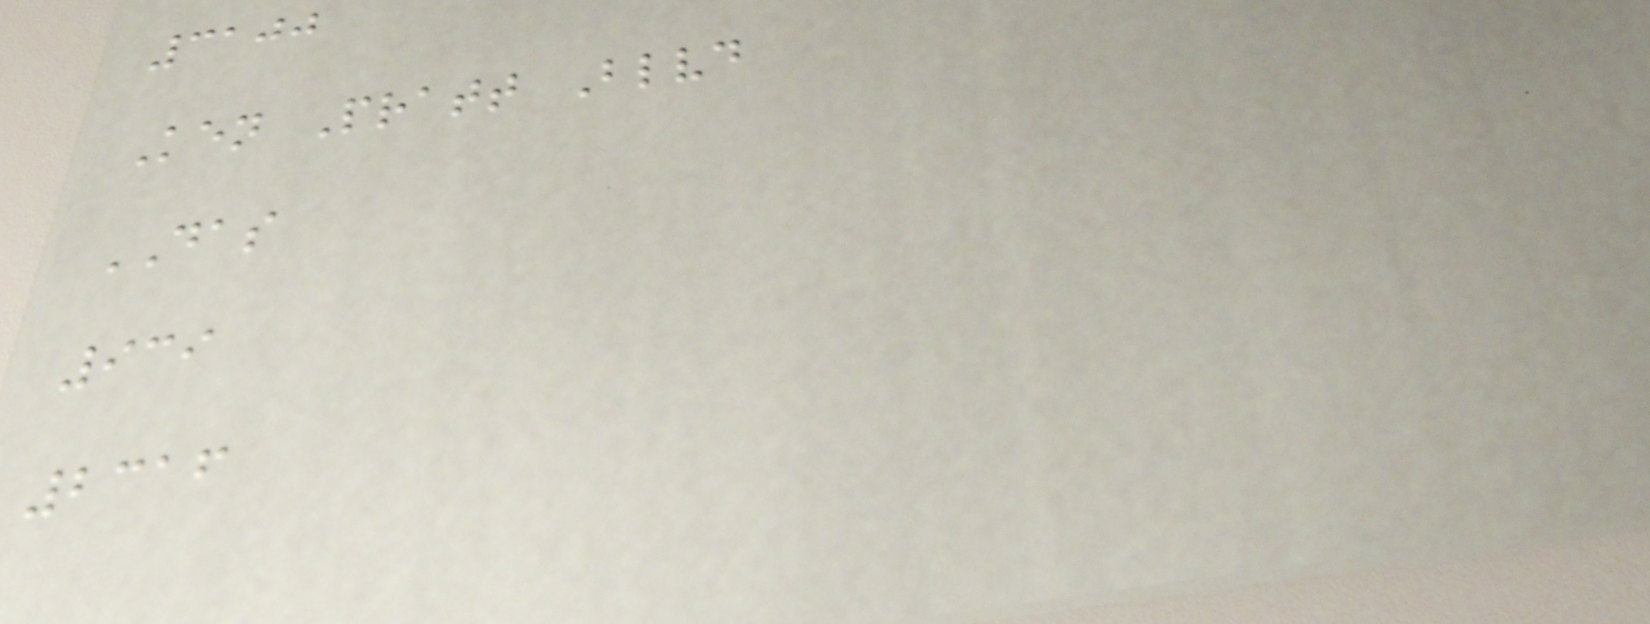3100
Ken Pratt Blvd
DAS
939
2316
